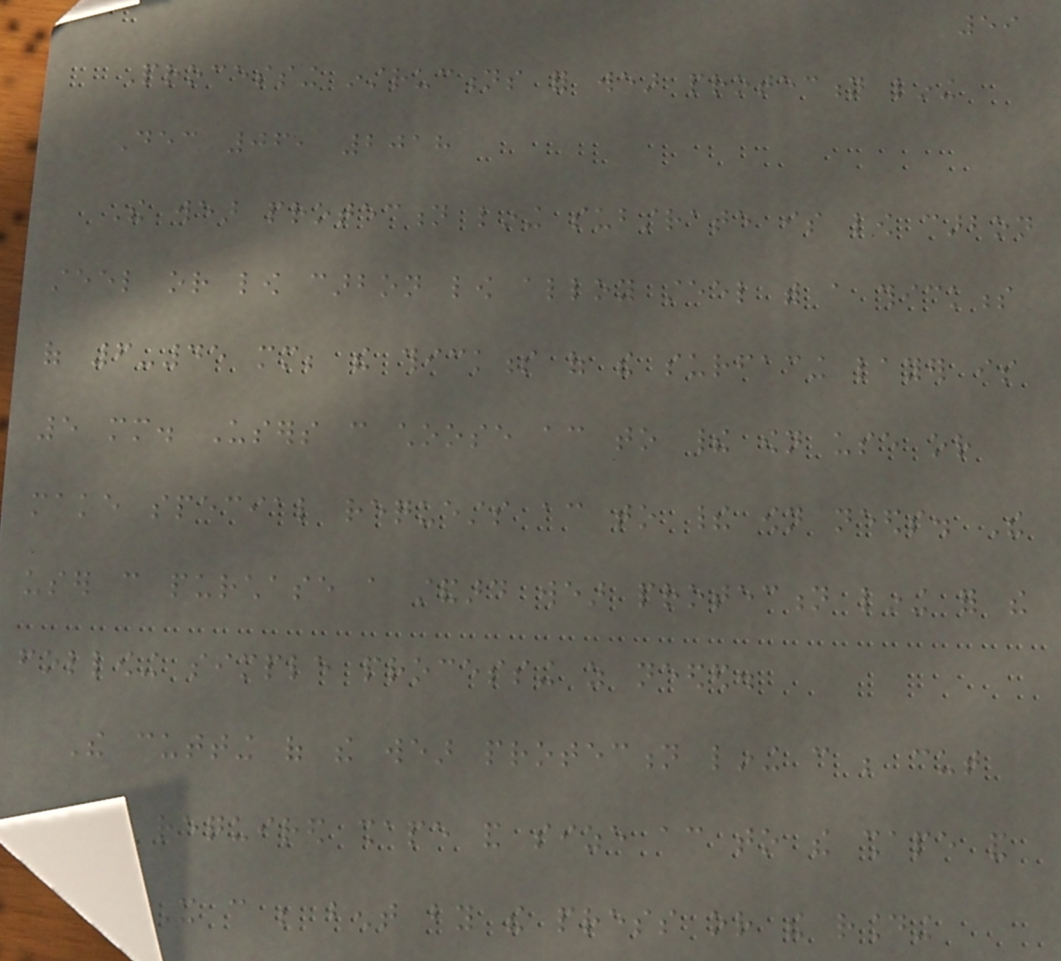59
Processing instructions for wear protection lining
Dec 06, 2018
The wear protection lining substrate is low carbon
steel or low carbon low alloy steel with a thickness
of 6-45 mm; the thickness of the surfacing layer is
5 mm. Users can choose according to their own use or
make special requests according to their own needs. The
user can purchase a standard wear protection lining for the
following simple processing as needed.
The cutting of the wear protection lining can be cut
into the required shape and size according to the shape and
size. It can be bent by the press or the rounding
